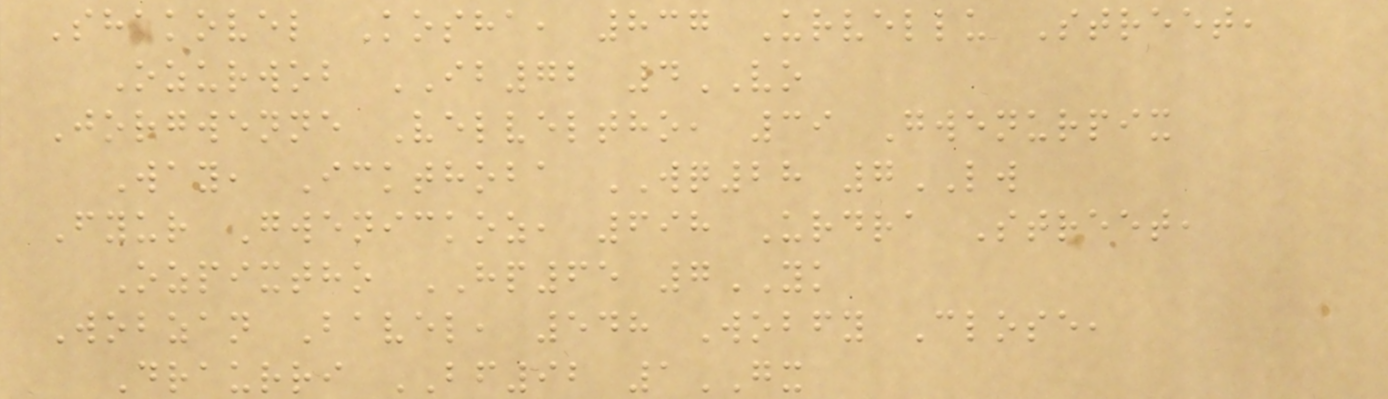Shakovel Kosha, 837 Urvellu Street,
Ozurwob IB72 4VO
Jorgwenne Velveltho, 39 Gwenurpix
Way, Ickthoba WQ28 7LW
Fyur Gwenickoz, 698 Urdra Street,
Ozpixtho HP65 7YK
Wobzan Bavel, 548 Wobfy Close,
Draurri BF92 1GX
